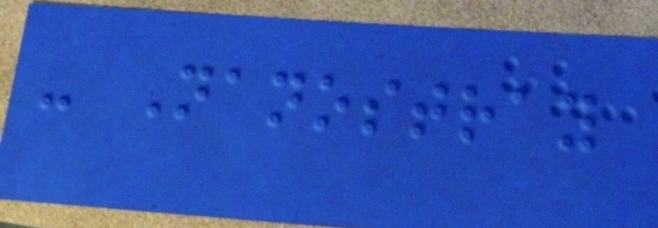- Nanostray
